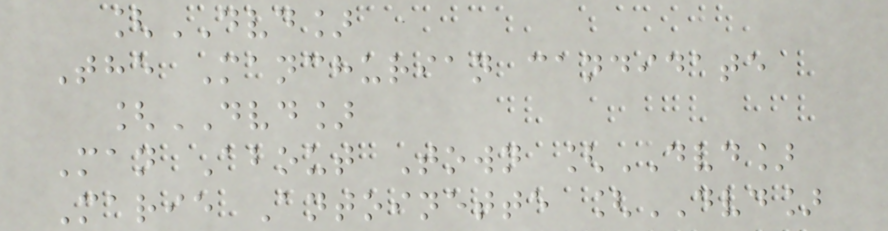[DVD]
The Manchurian candidate
[DVD]
Man About Town [DVD]
Marie Antoinette [DVD]
